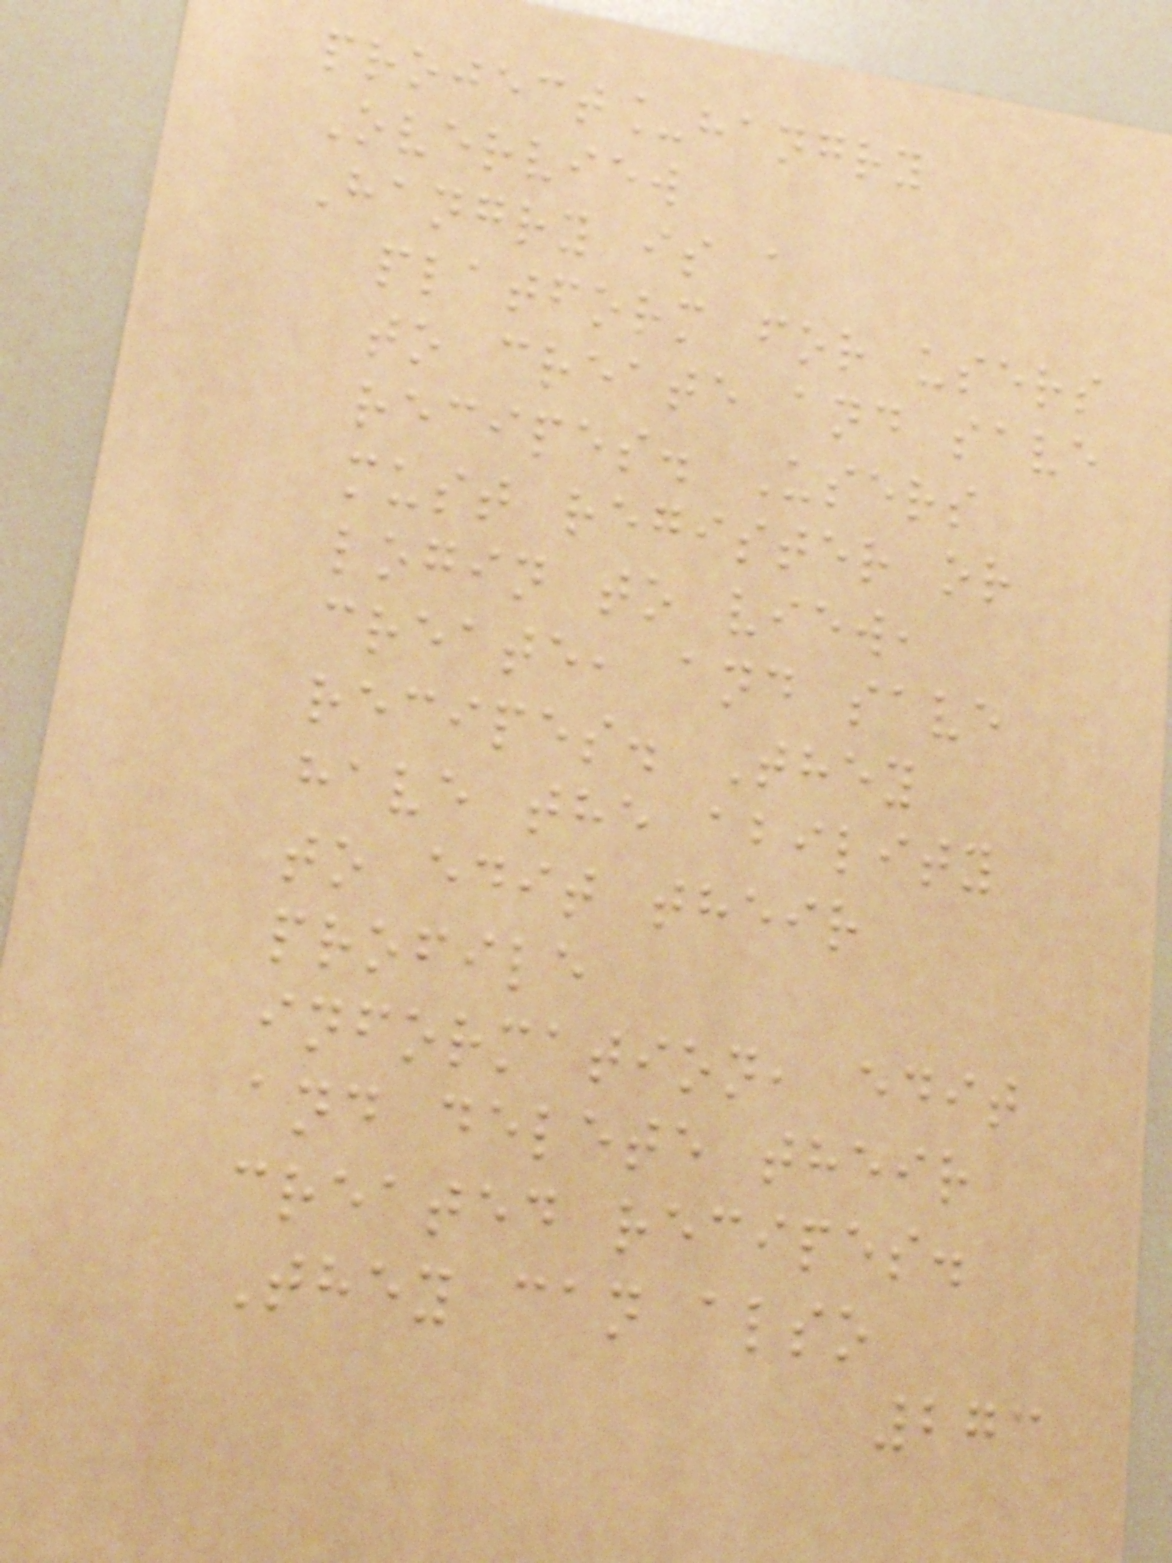project_hangry
Overview
Hangry is a
platform for users
to create and save
recipes. Users
must register or
login to view,
create, and save
recipes. They
have the ability
to edit their
profile
information, edit
and delete their
created recipes.
They can also
273
